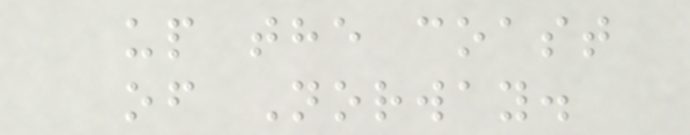up the coast
of Norway.
